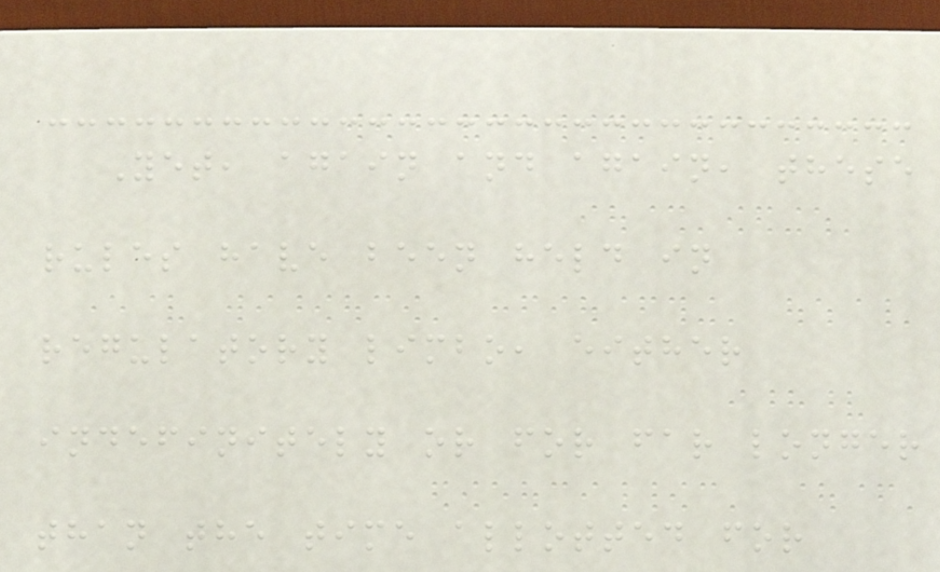Yet, again and again, these
rules have been held in
regulatory limbo, either
indefinitely or for far longer
than the time allotted for
